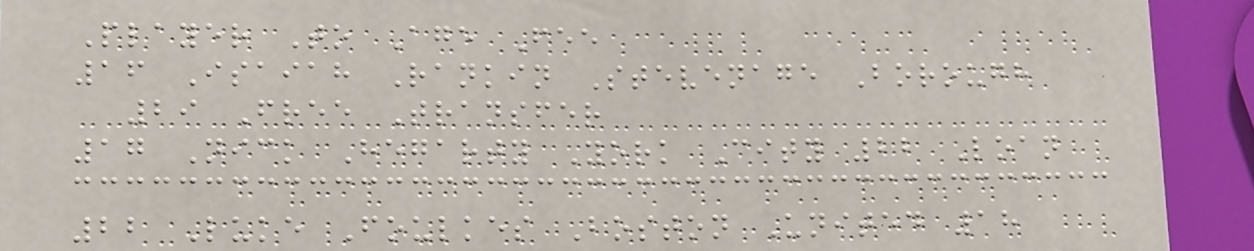Player To Age Fee
16 Isaiah Rankin Stevenage Borough
29 Free Transfer
17 Nick Hegarty York City 22 Loan
22 Luke Foulkes Boston United 18
